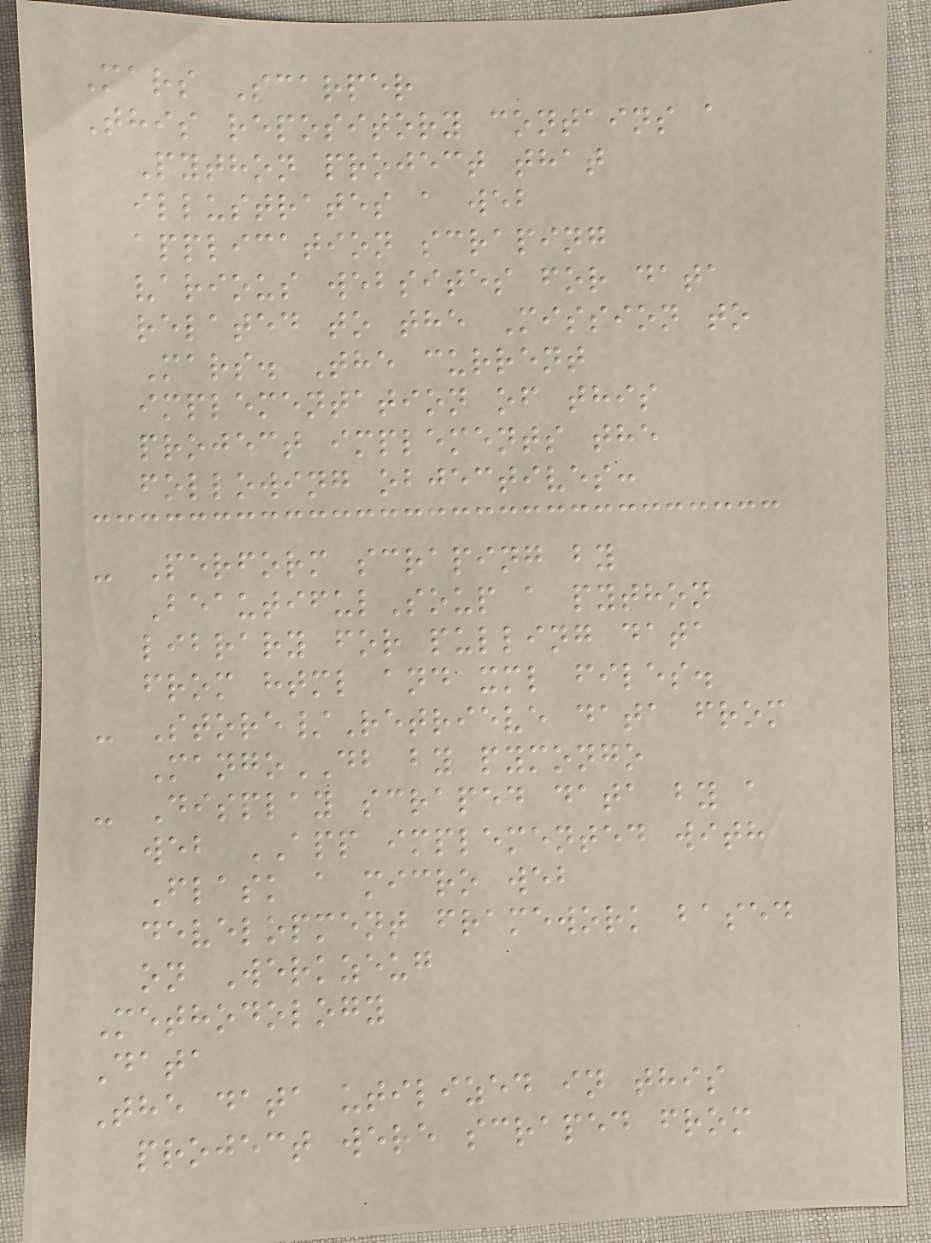Mars Scarper
This repository contains a
Python project that
illustrates a web
application scraping
various websites for data
related to the Mission to
Mars. The current
implementation of this
project implements the
following objectives:
- Perform scraping by
BeautifulSoup a python
library for pulling data
from html and xml files.
- Store/Retrieve data from
MangoDB by pymongo
- Display scraped data by a
web APP implemented with
Flask a micro web
development framework based
on Werkzeug
Methodology
Data
The data utilized in this
project were scraped from
